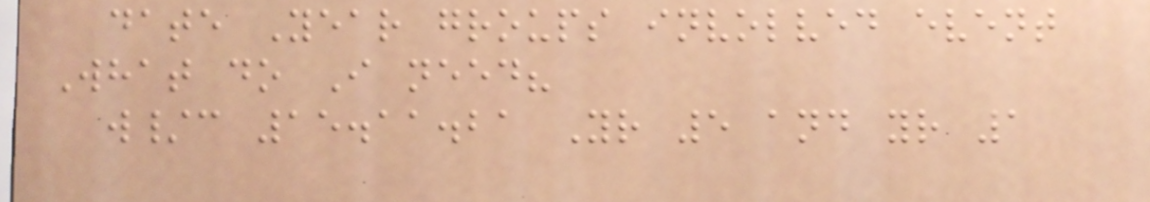date Year groups involved event
What do I need?
w/c 15.11.21 Yr 5 and yr 1
